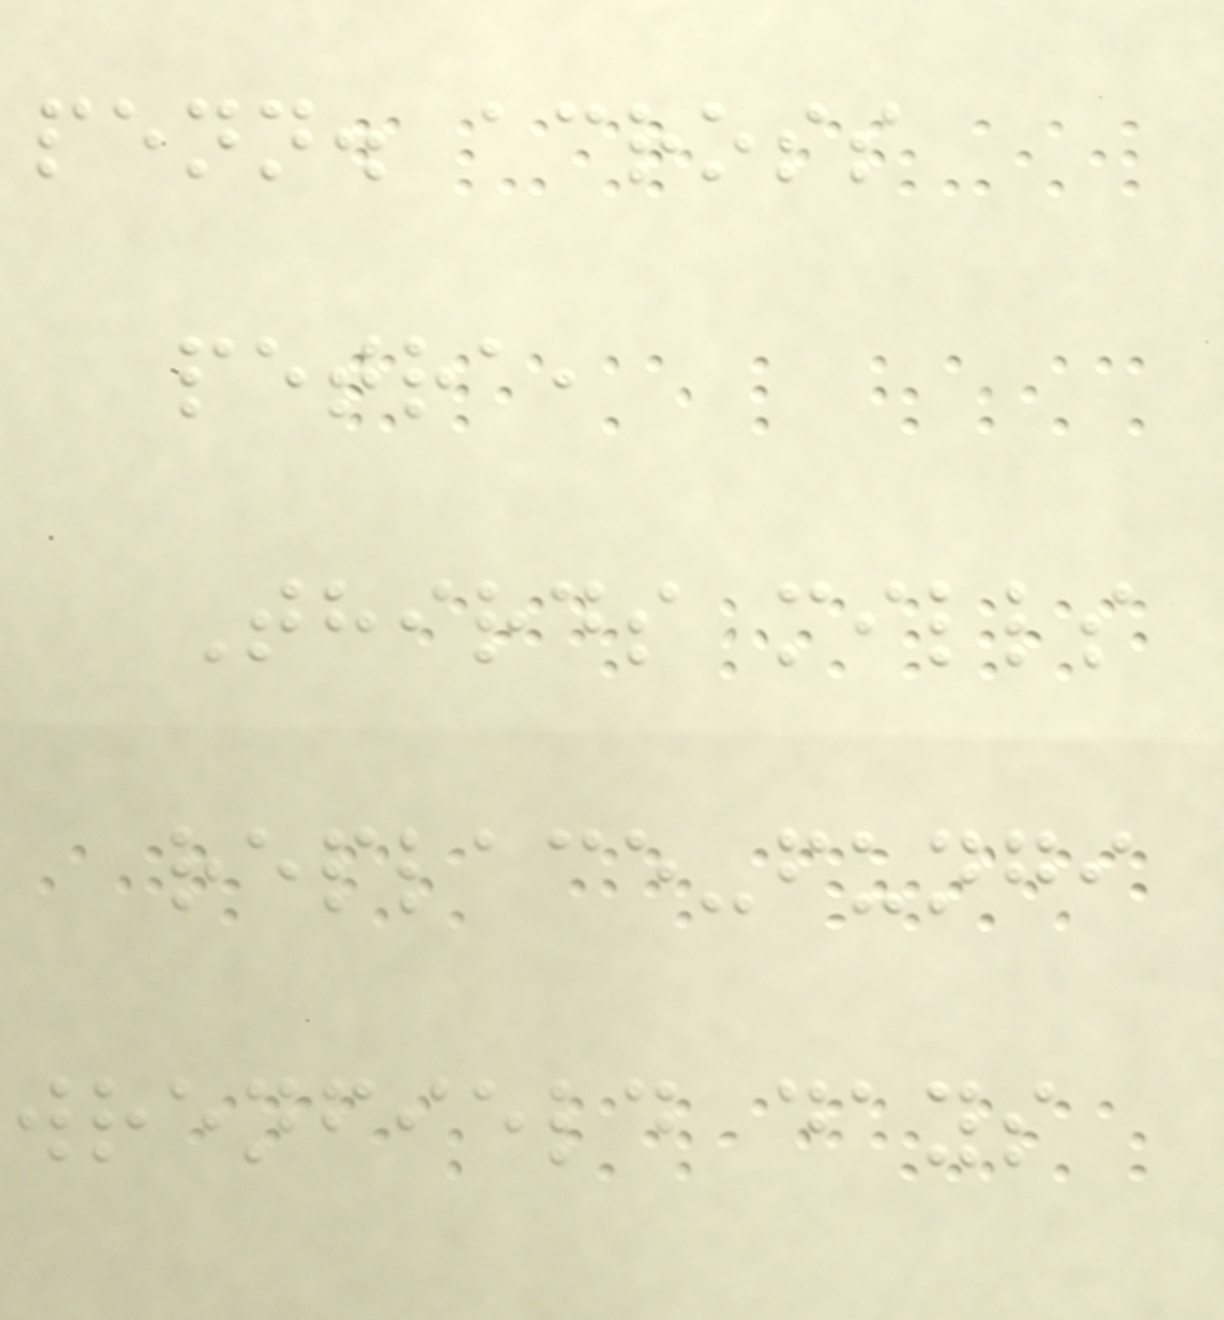penn. across
petra,
Thirds mills
replace-fungi
wrenfield days
